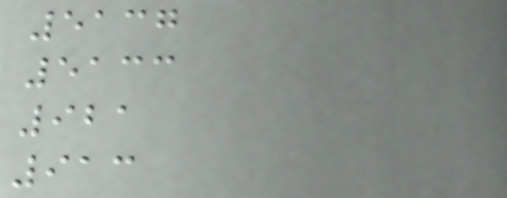5137
5133
921
913
